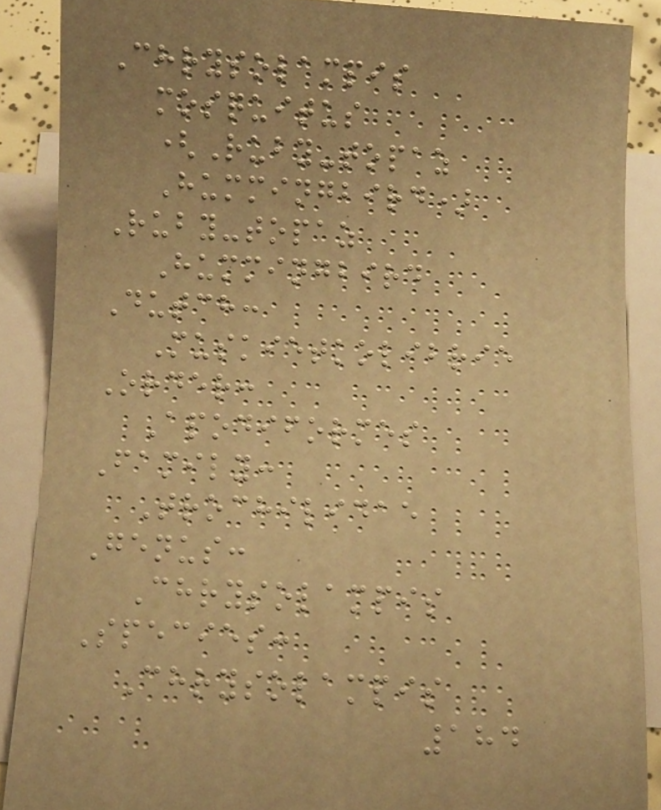Chrysolampis
mosquitus
(Ruby-topaz
Hummingbird)
Ruby-topaz
Hummingbird
Dutch:
Muskietkolibrie
Order:
Apodiformes
Family:
Trochilidae
Genus:
Chrysolampis
Species:
Chrysolampis
184
